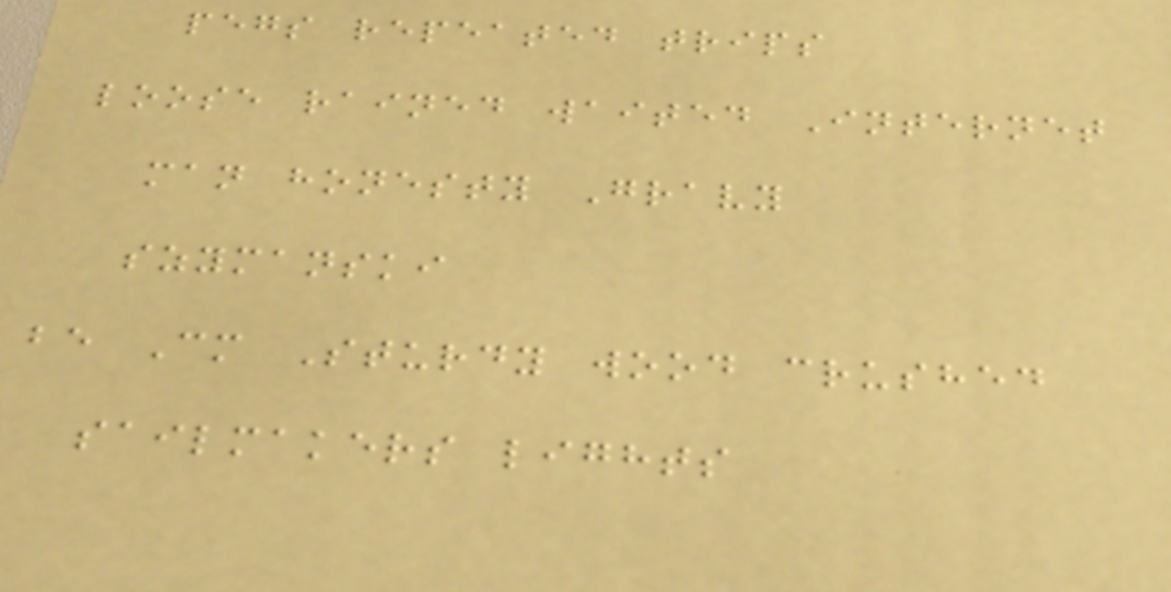pegs repeated trips
loose rained waited Internet
man honesty Gravy
szymanski
be Cm Sturdy wood crushed
sailmakers lights
